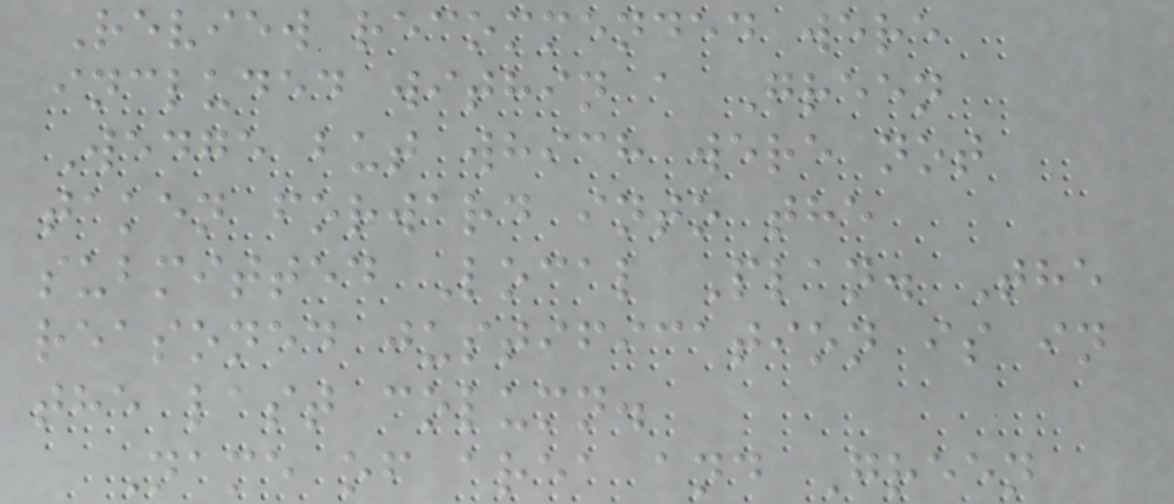Review recommended were
included within a Green
Wedge but which were not
taken forward into the
submitted Local Plan. The
reasoned justification is in
the last column.
Name of area and Green
